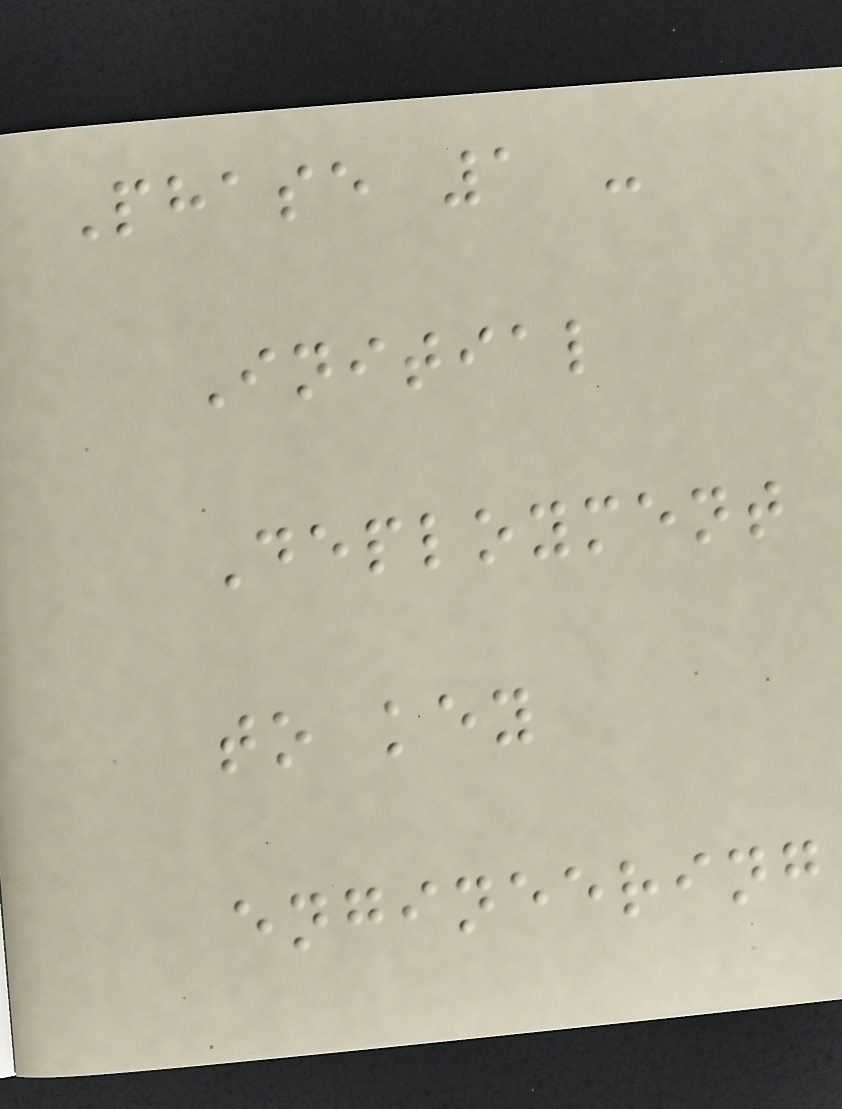Phase 1 -
Initial
Deployment
to key
engineering
